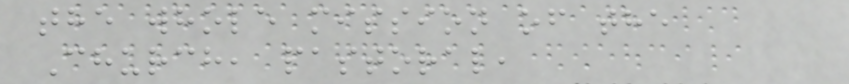the whole mission of the
Church, pastoral,
